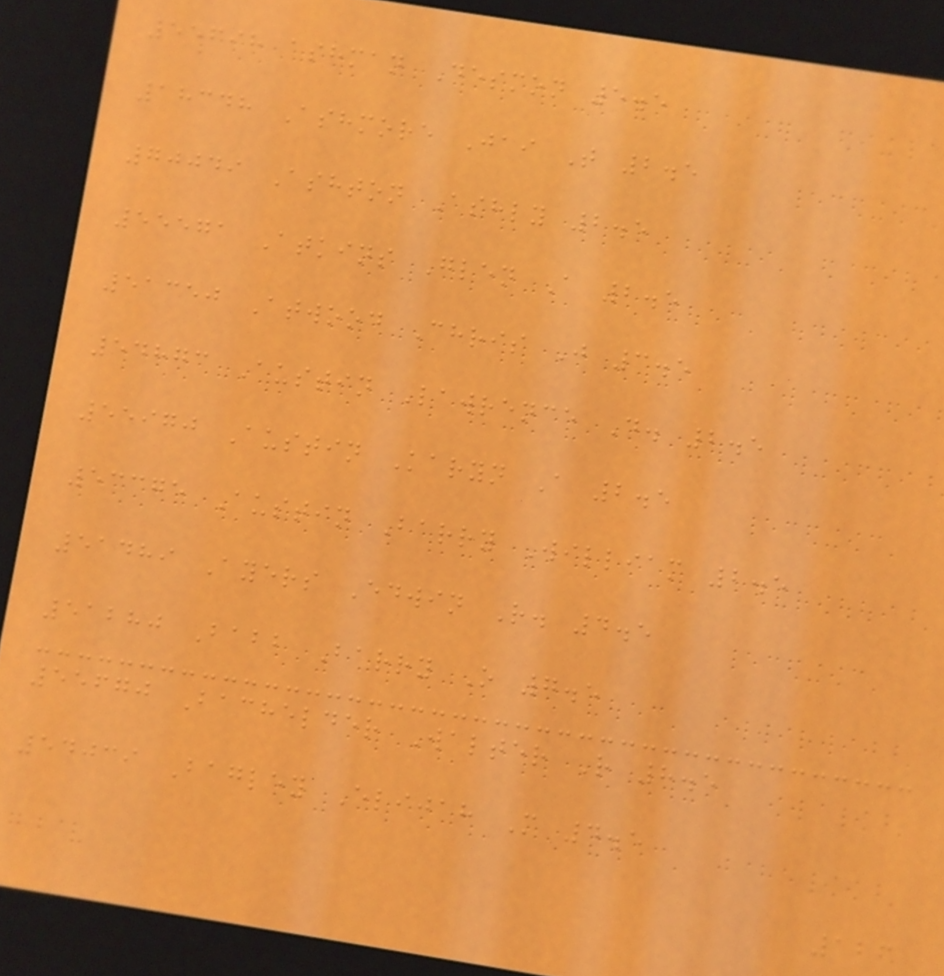55698 ashman Desmon 5.5
18348 Ashmore Jai T 2.5
70049 Ashton Ashly 2.5
55571 Atkins Glen A 2.5
51350 Atwood Chris J 3.5
54873 Austin Lawrence D. 2.5
55970 Austin Karyn A 2.5
53375 Austin Barry William 2.5
51489 Ayers Edwin R. 4.5
51280 Babb Barry O 7.5
55670 Bachelder Walter R 8.5
54039 Bagley Elijah M 4.5
126
